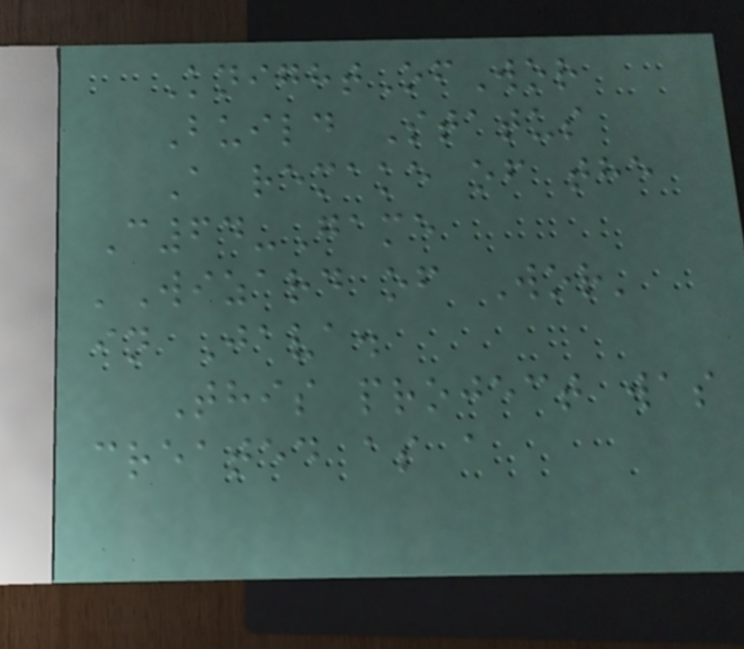KnightOfWor
Build Status
A remake of the
C64-Game
'Wizard of Wor'
in Java.
This project was
created as a
